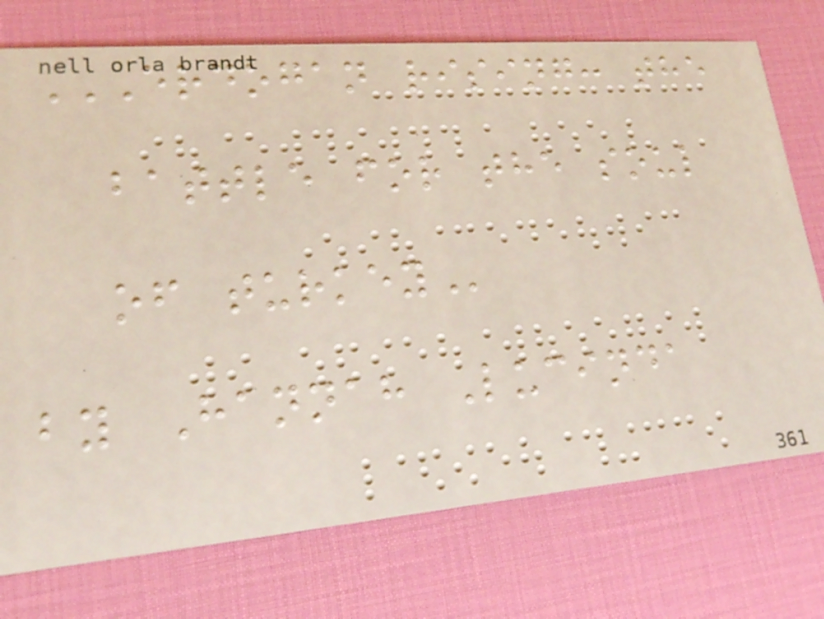ERDOGAN RISING: THE
BATTLE FOR THE SOUL
OF TURKEY
by Hannah Lucinda
